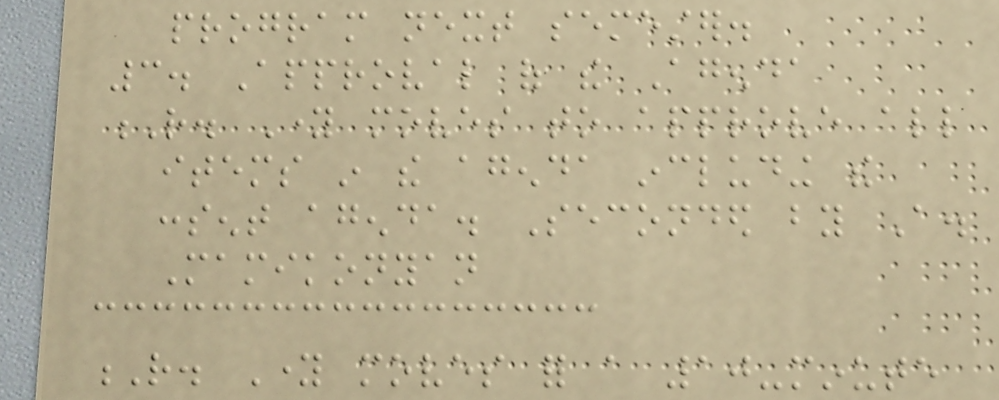program next semester.
3. Approval of the Agenda
R. Young moves to approve all
items in the agenda including the
consent agenda. Seconded by A.
Mamikonyan
R. Young moves for a 10-minute
